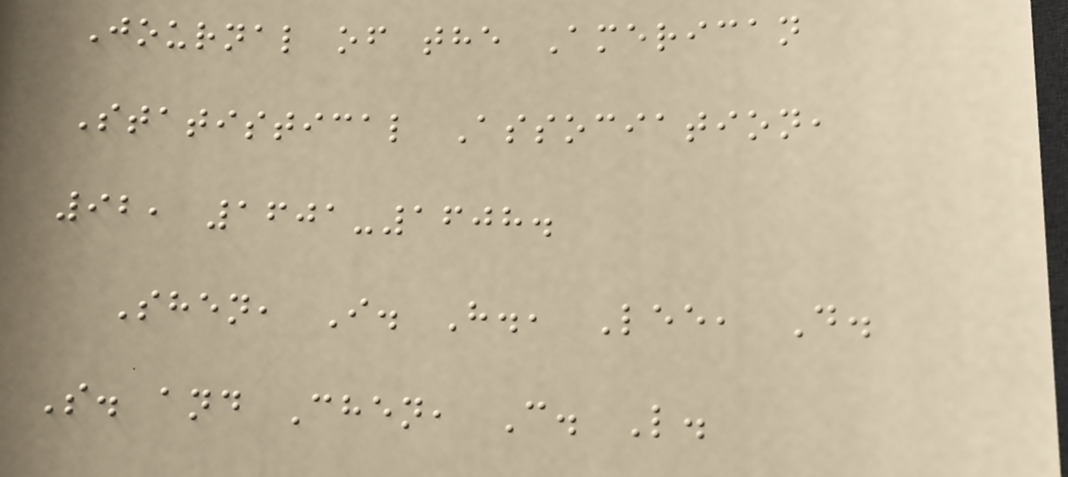Journal of the American
Statistical Association,
92, 1601-1608.
Shen, I. H., Lee, D.
S. and Chen, C. L.
